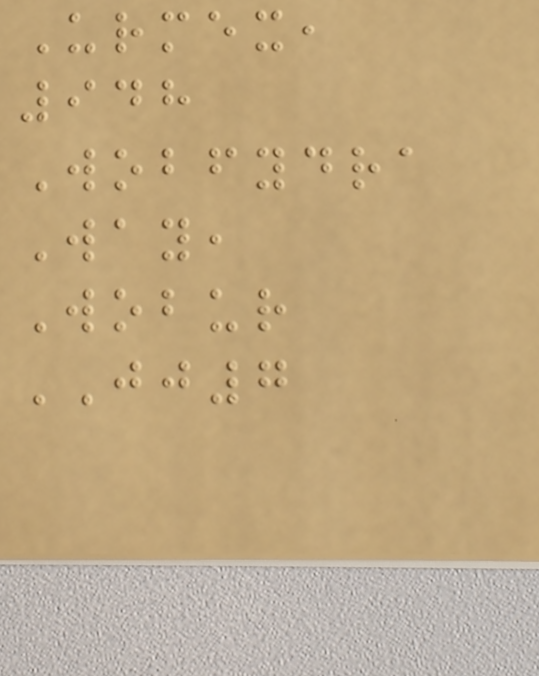Urmex,
948
Wobfydra
Way,
Wobur
JJ7
